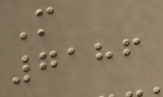M
7186
